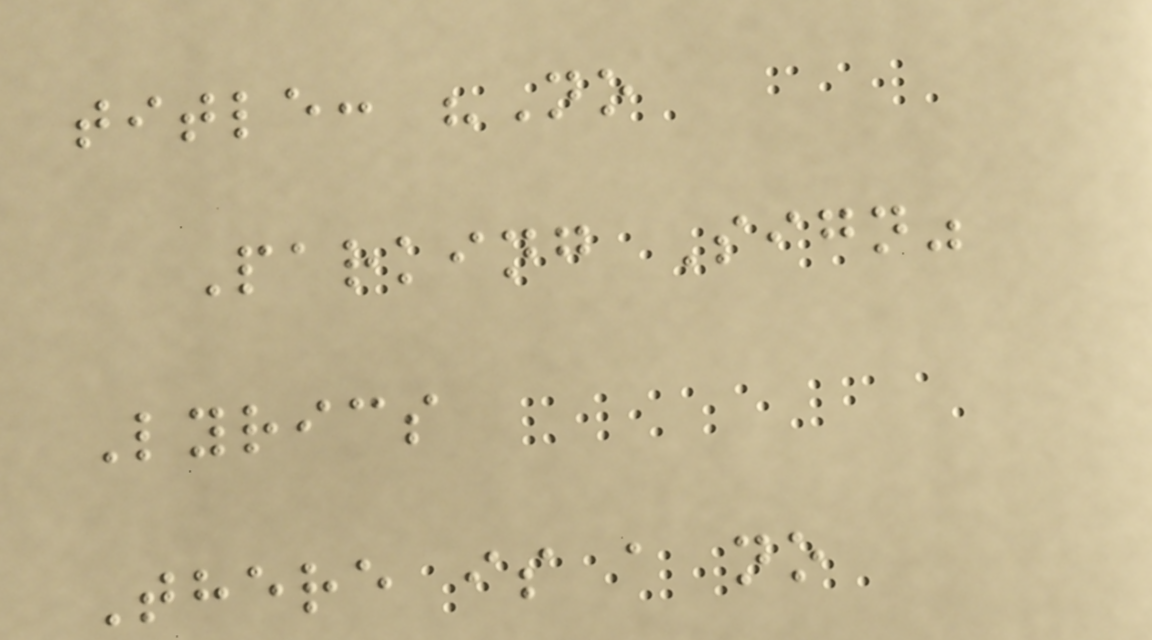title: "No
Parking Sign"
Lyrics
There is a no
